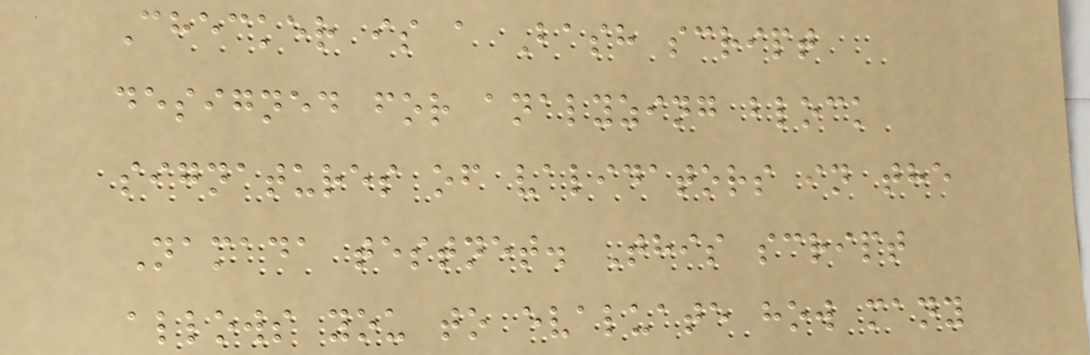Checker is a Bash script
designed for analyzing block
signatures of validators in the
Namada testnet. This script
allows you to evaluate how many
